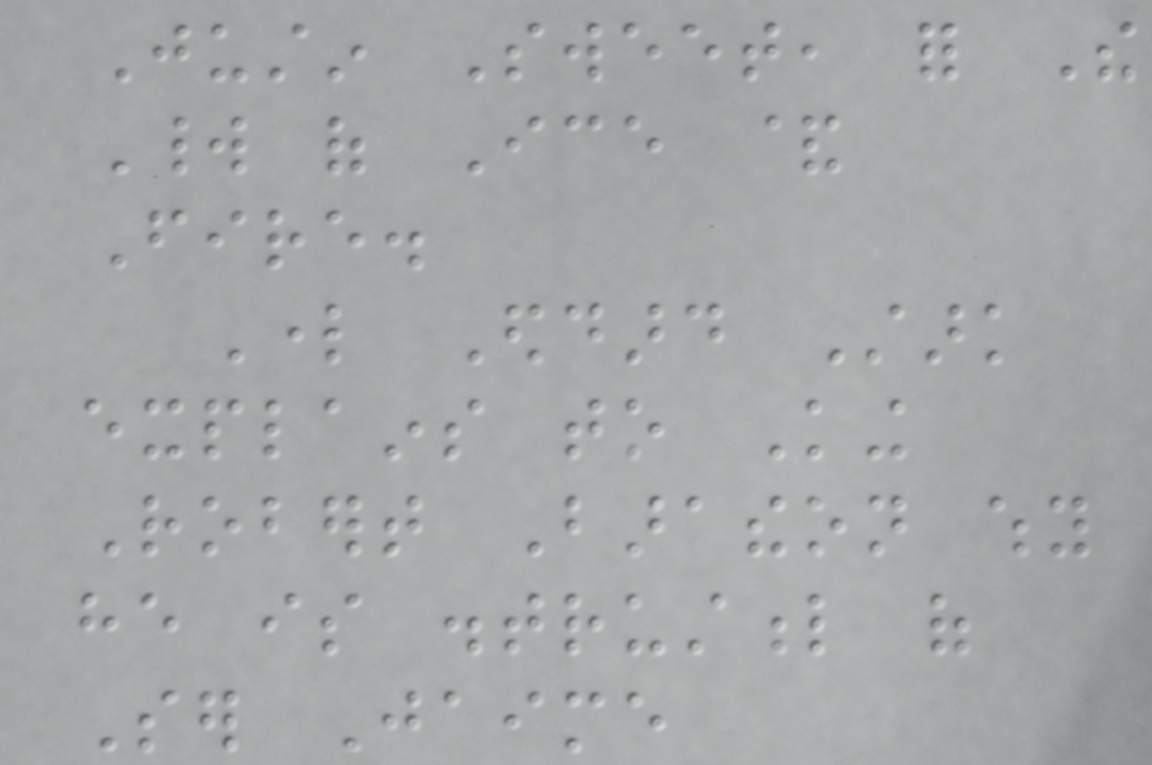Justin Sweet, for The
World of Ice &
Fire.
Lord Eddard Stark
explains to King
Robert Baratheon why
he is distrustful of
Ser Jaime
